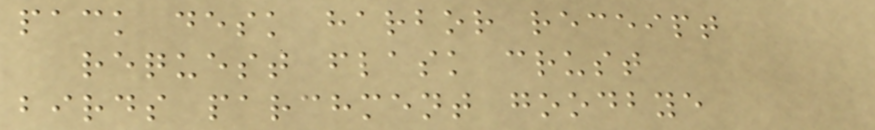pack desk harbor receipt
request flask crust
birds parchment goodbye
